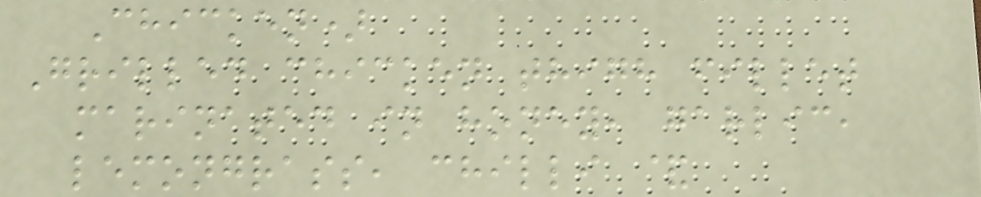Chicken)
Grilled chicken thigh fillet
marinated in honey, garlic,
lemongrass, chilli &
